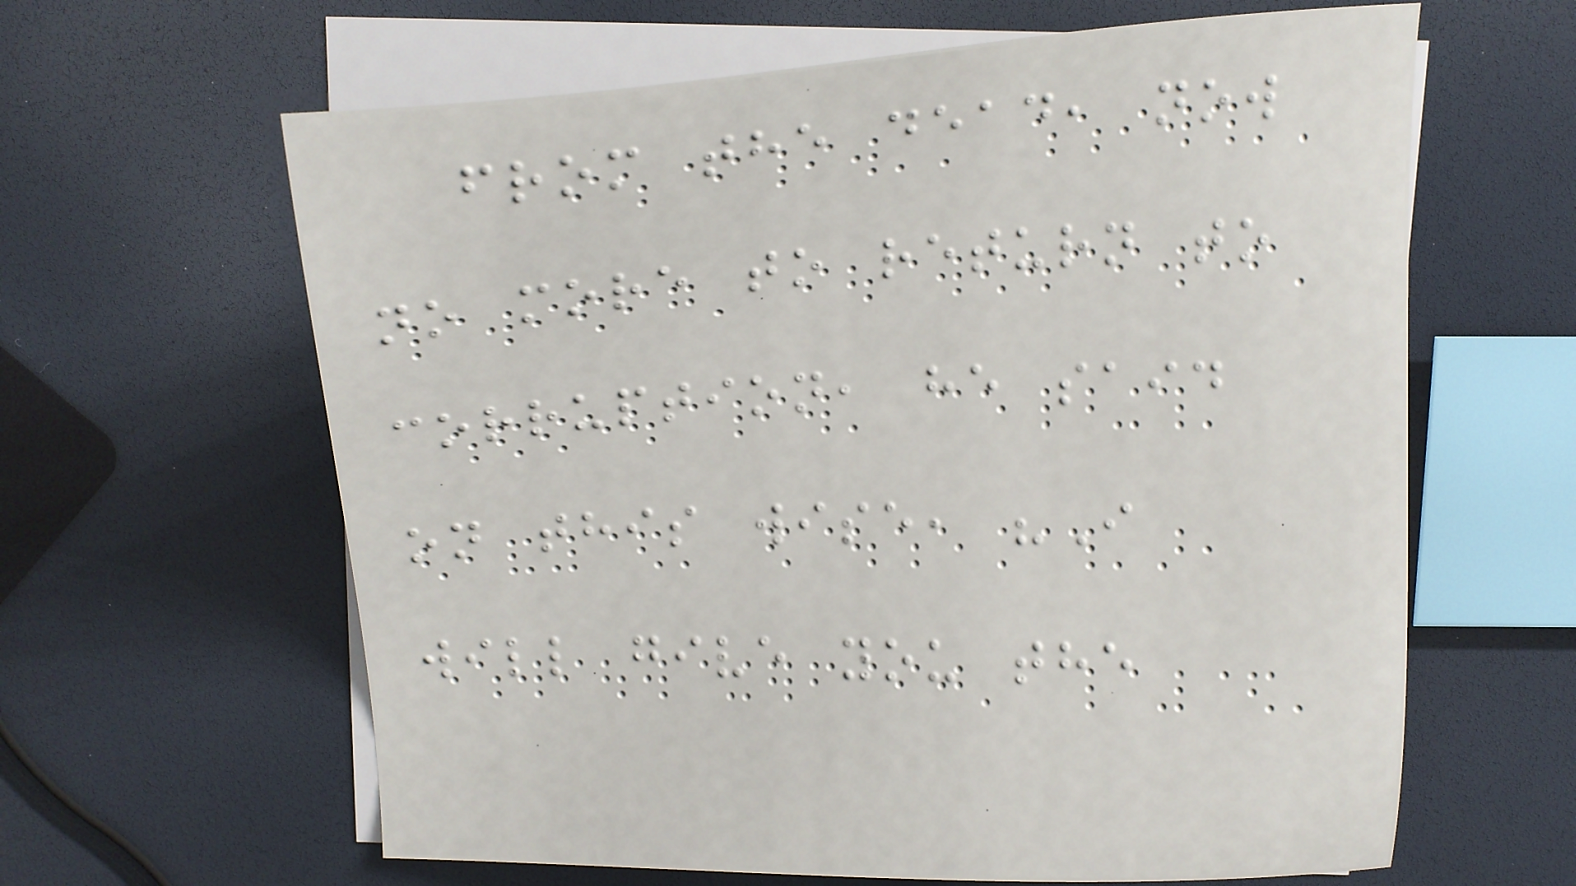from the dead, now
no more to return to
corruption, he said
on this wise, "I
will give you the
